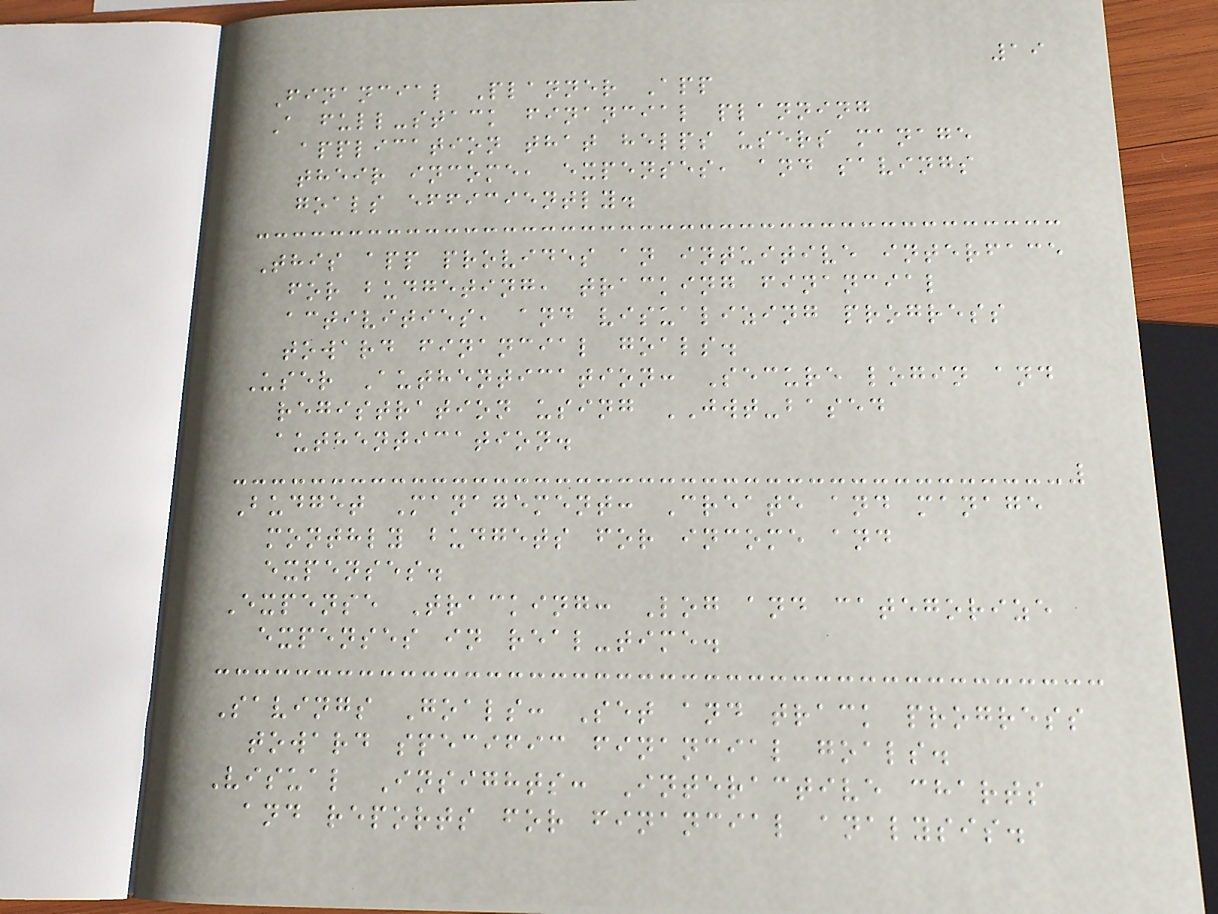19
Financial Planner App
A full-stack financial planning
application that helps users manage
their income, expenses, and savings
goals efficiently.
This app provides an intuitive interface
for budgeting, tracking financial
activities, and visualizing progress
toward financial goals.
User Authentication: Secure login and
registration using JWT-based
authentication.
Budget Management: Create and manage
monthly budgets for income and
expenses.
Expense Tracking: Log and categorize
expenses in real-time.
Savings Goals: Set and track progress
toward specific financial goals.
Visual Insights: Interactive charts
and reports for financial analysis.
